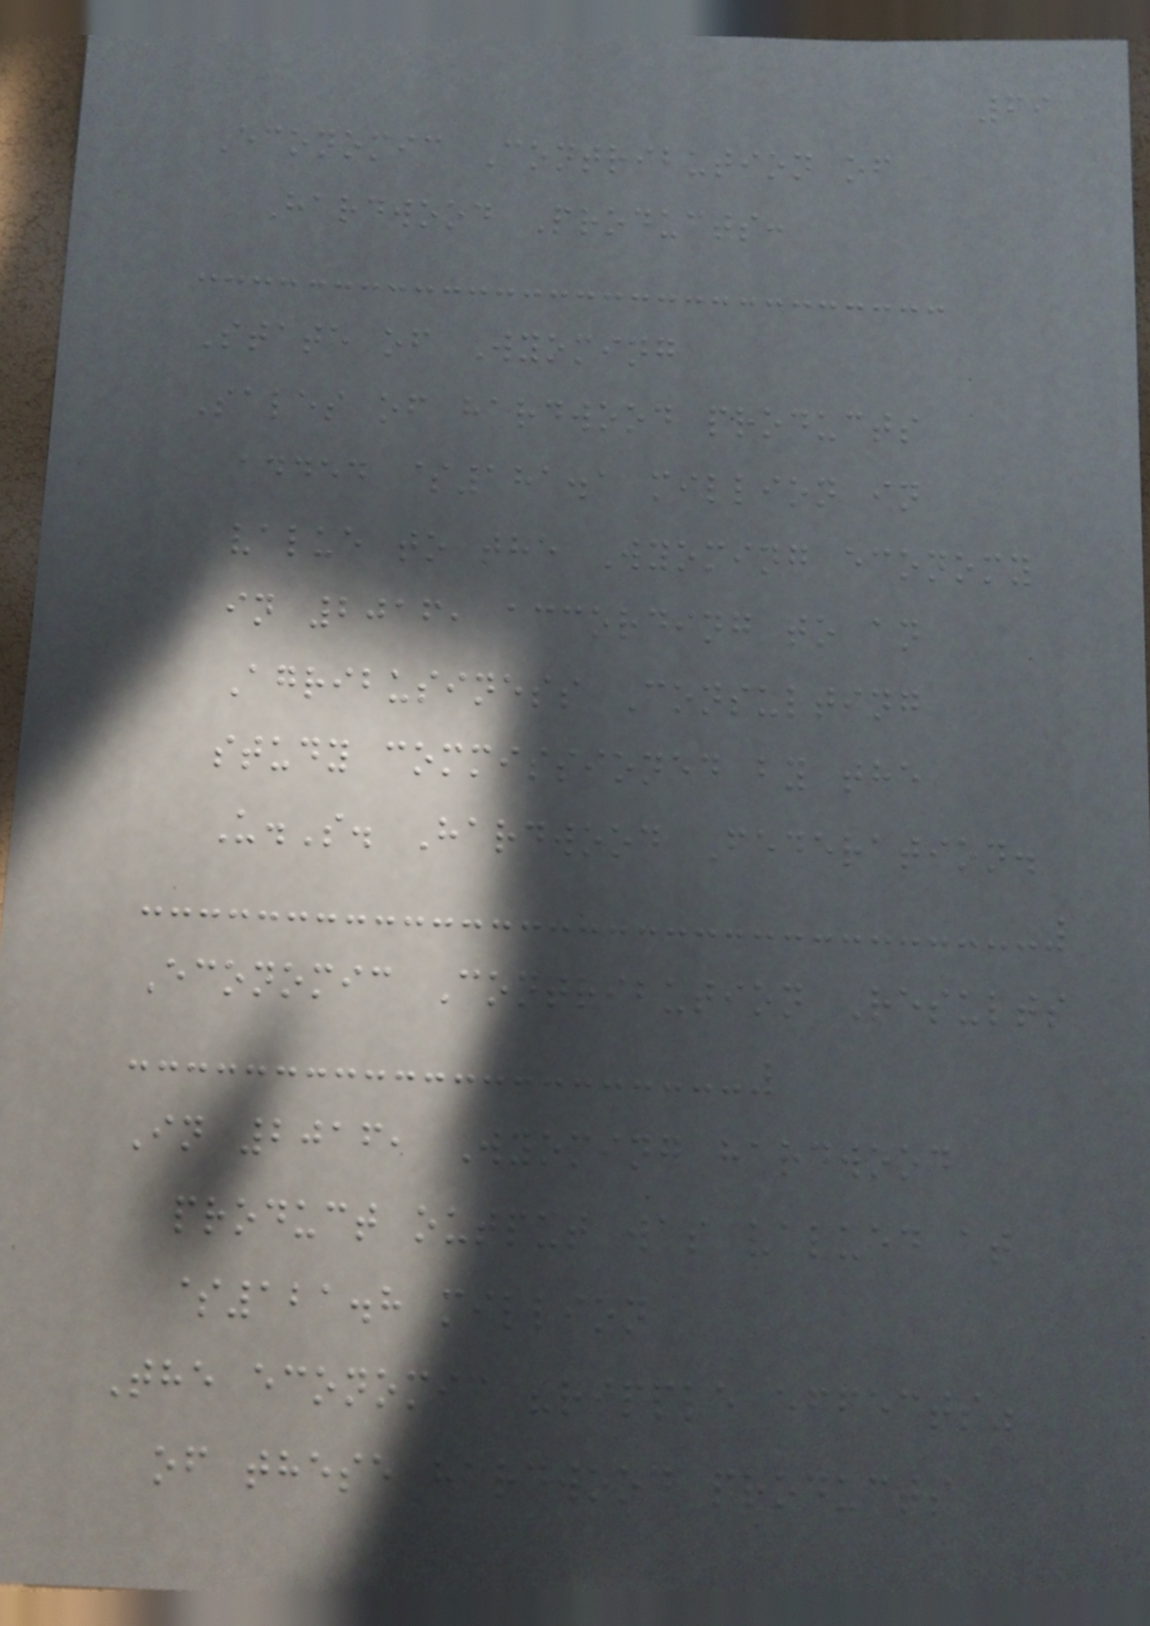69
Economic Contribution of
Hardwood Products:
State of Wyoming
Sales of hardwood products
added $181.1 million in
value to the Wyoming economy
in 2016, according to an
Agribusiness Consulting
study commissioned by the
U.S. Hardwood Federation.
Economic Contribution Results
In 2016, Wyoming hardwood
product output was valued at
$121.8 million
The economic "ripple effects"
of these hardwood products
